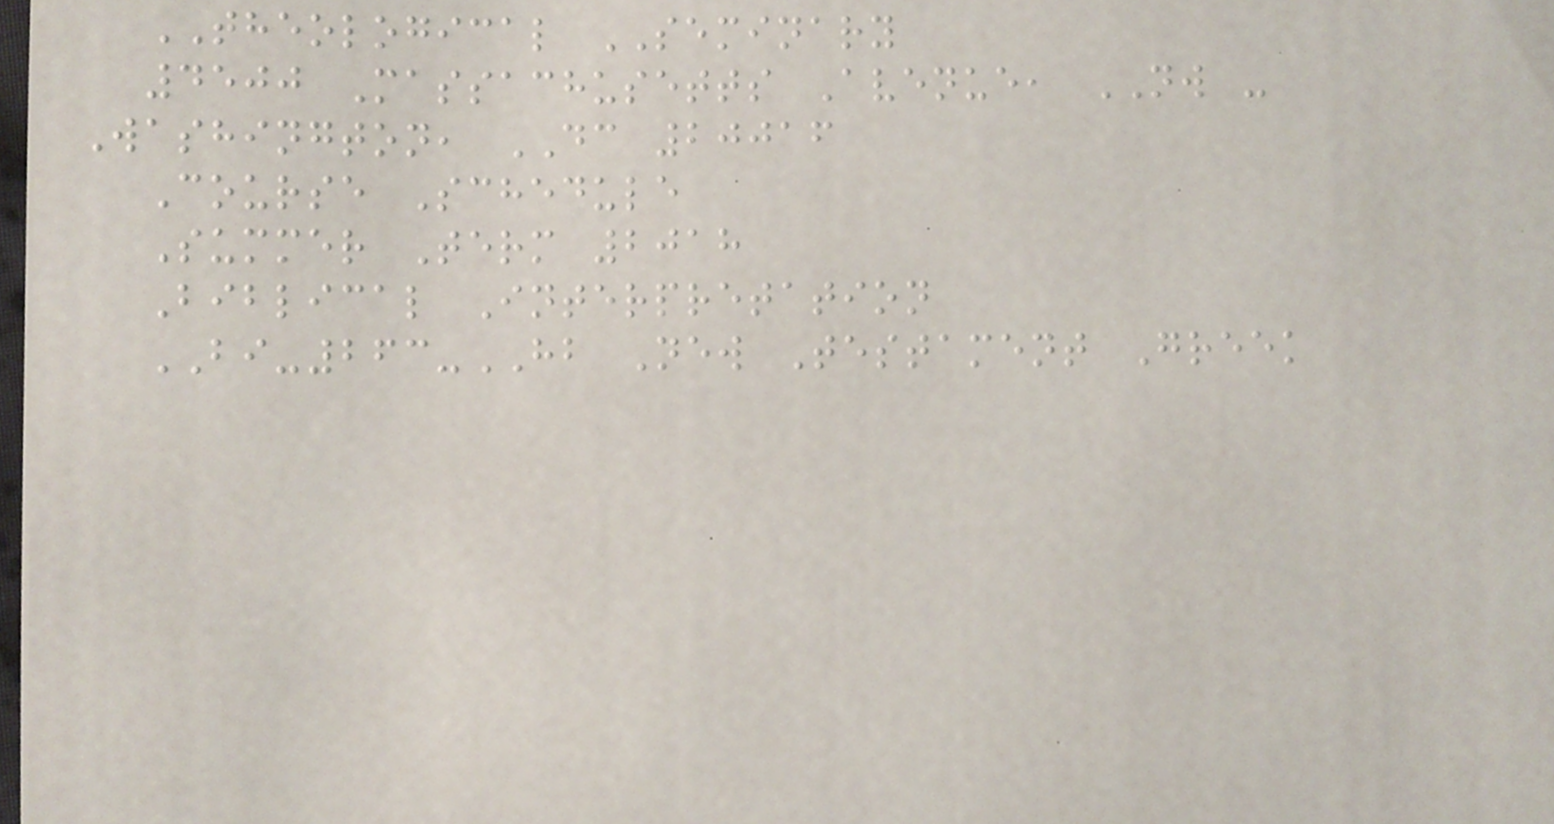THEOLOGICAL SEMINARY
4500 Massachusetts Avenue, NW -
Washington, DC 20016
Course Schedule
Summer Term 2018
Biblical Interpretation
BI-263-HB New Testament Greek
